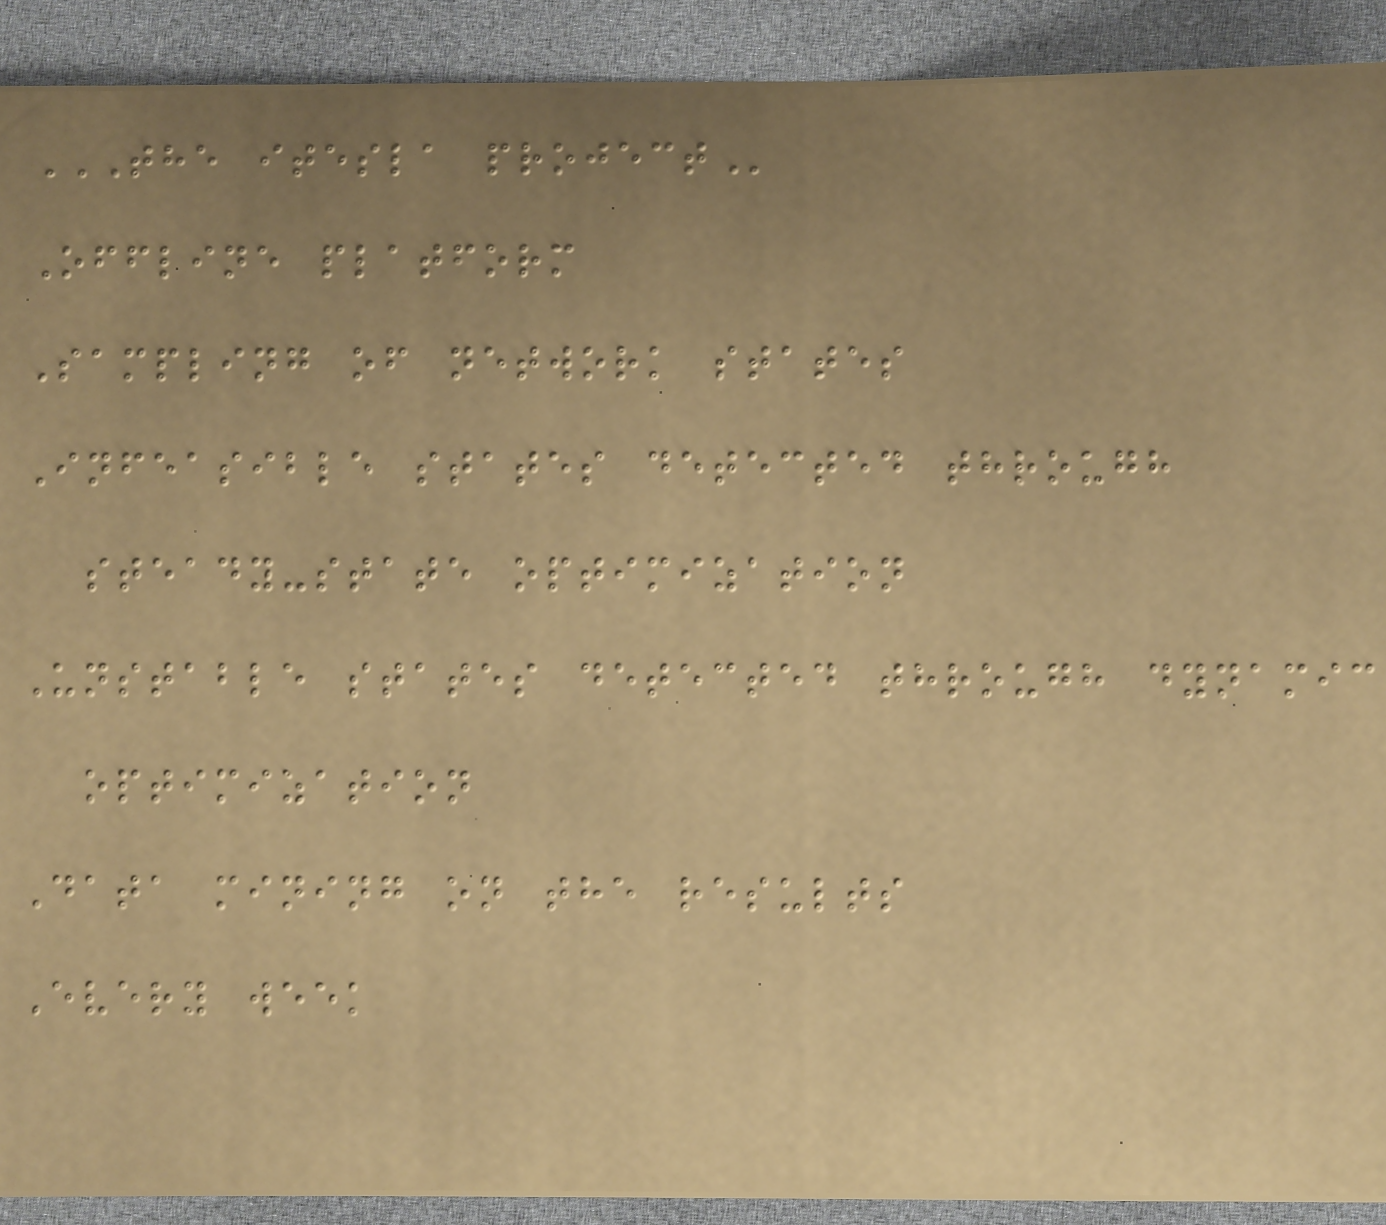THE ITESLA PROJECT
Offline platform
Sampling of network states
Infeasible states detected through
steady-state optimization
Unstable states detected through dynamic
optimization
Data mining on the results
Every week
